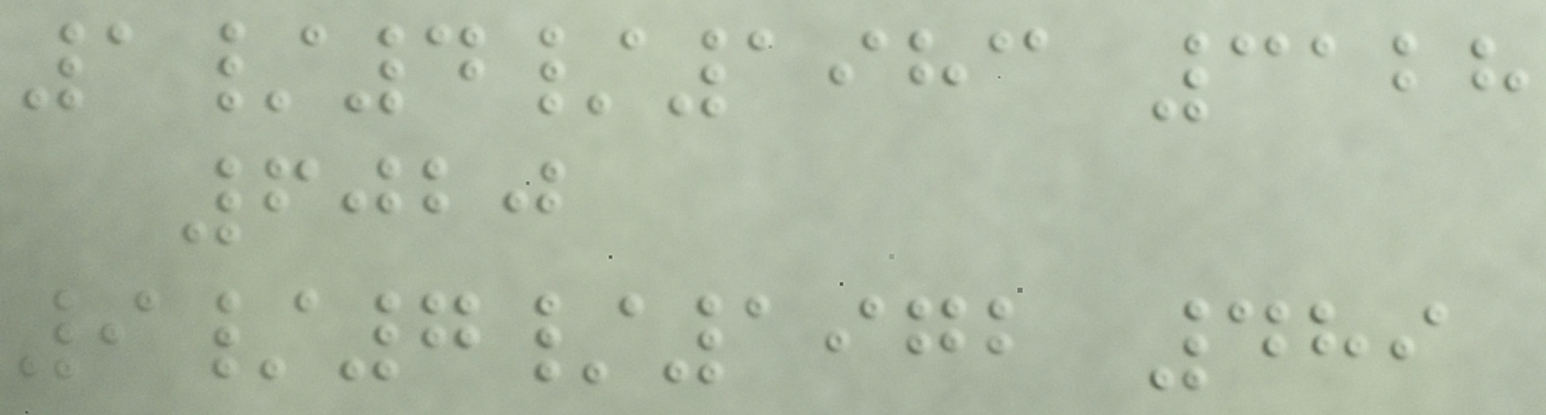1/4/1983 3128
6020
9/7/1972 489
